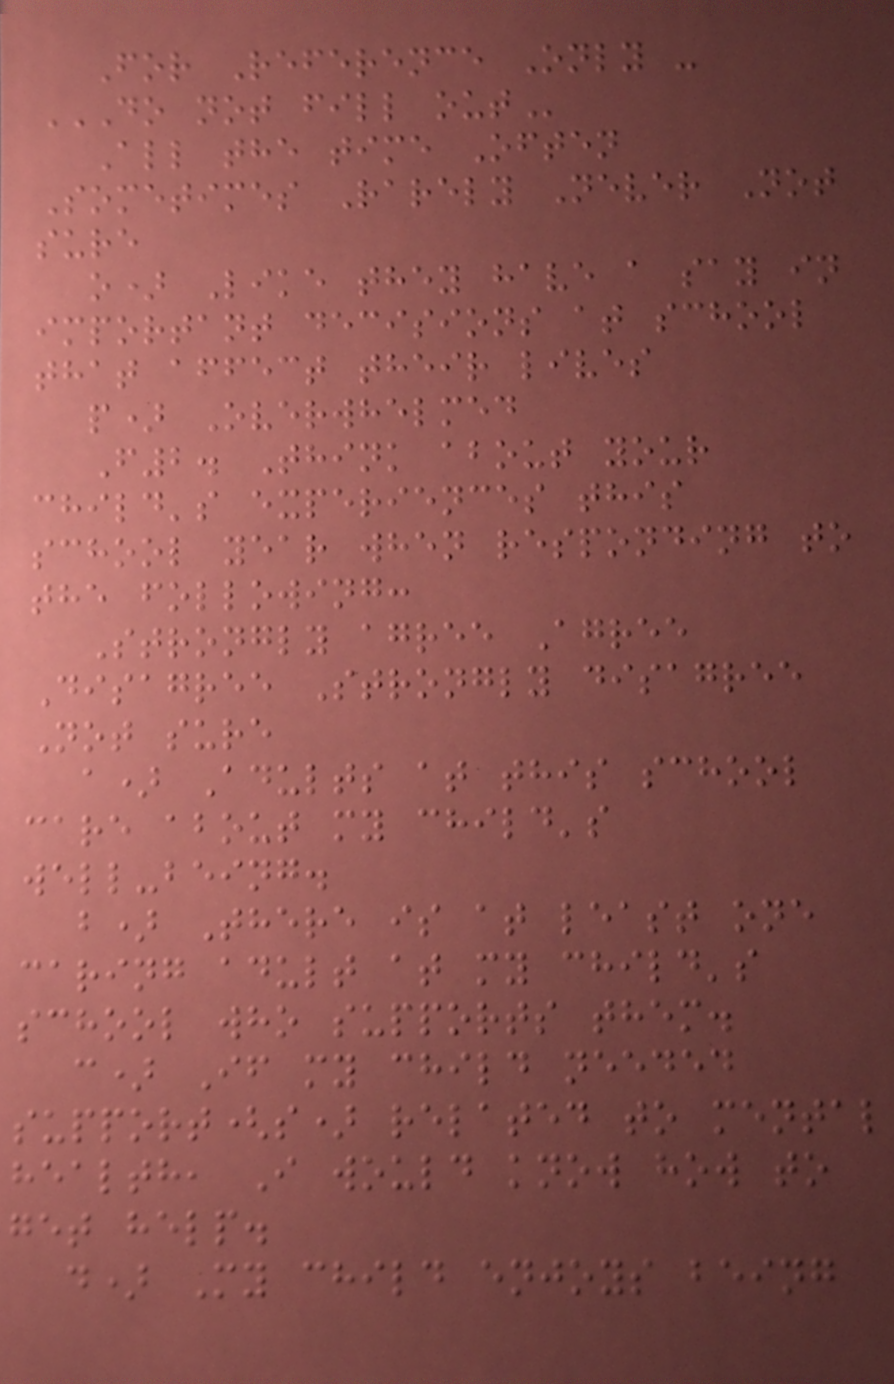For Reference Only -
DO NOT FILL OUT
All the time Often
Sometimes Rarely Never Not
sure
o) Like they have a say in
important decisions at school
that affect their lives
p) Overwhelmed
F2. Think about your
child's experiences this
school year when responding to
the following:
Strongly agree Agree
Disagree Strongly disagree
Not sure
a) Adults at this school
care about my child's
well-being.
b) There is at least one
caring adult at my child's
school who supports them.
c) If my child needed
support(s) related to mental
health, I would know how to
get help.
d) My child enjoys being
